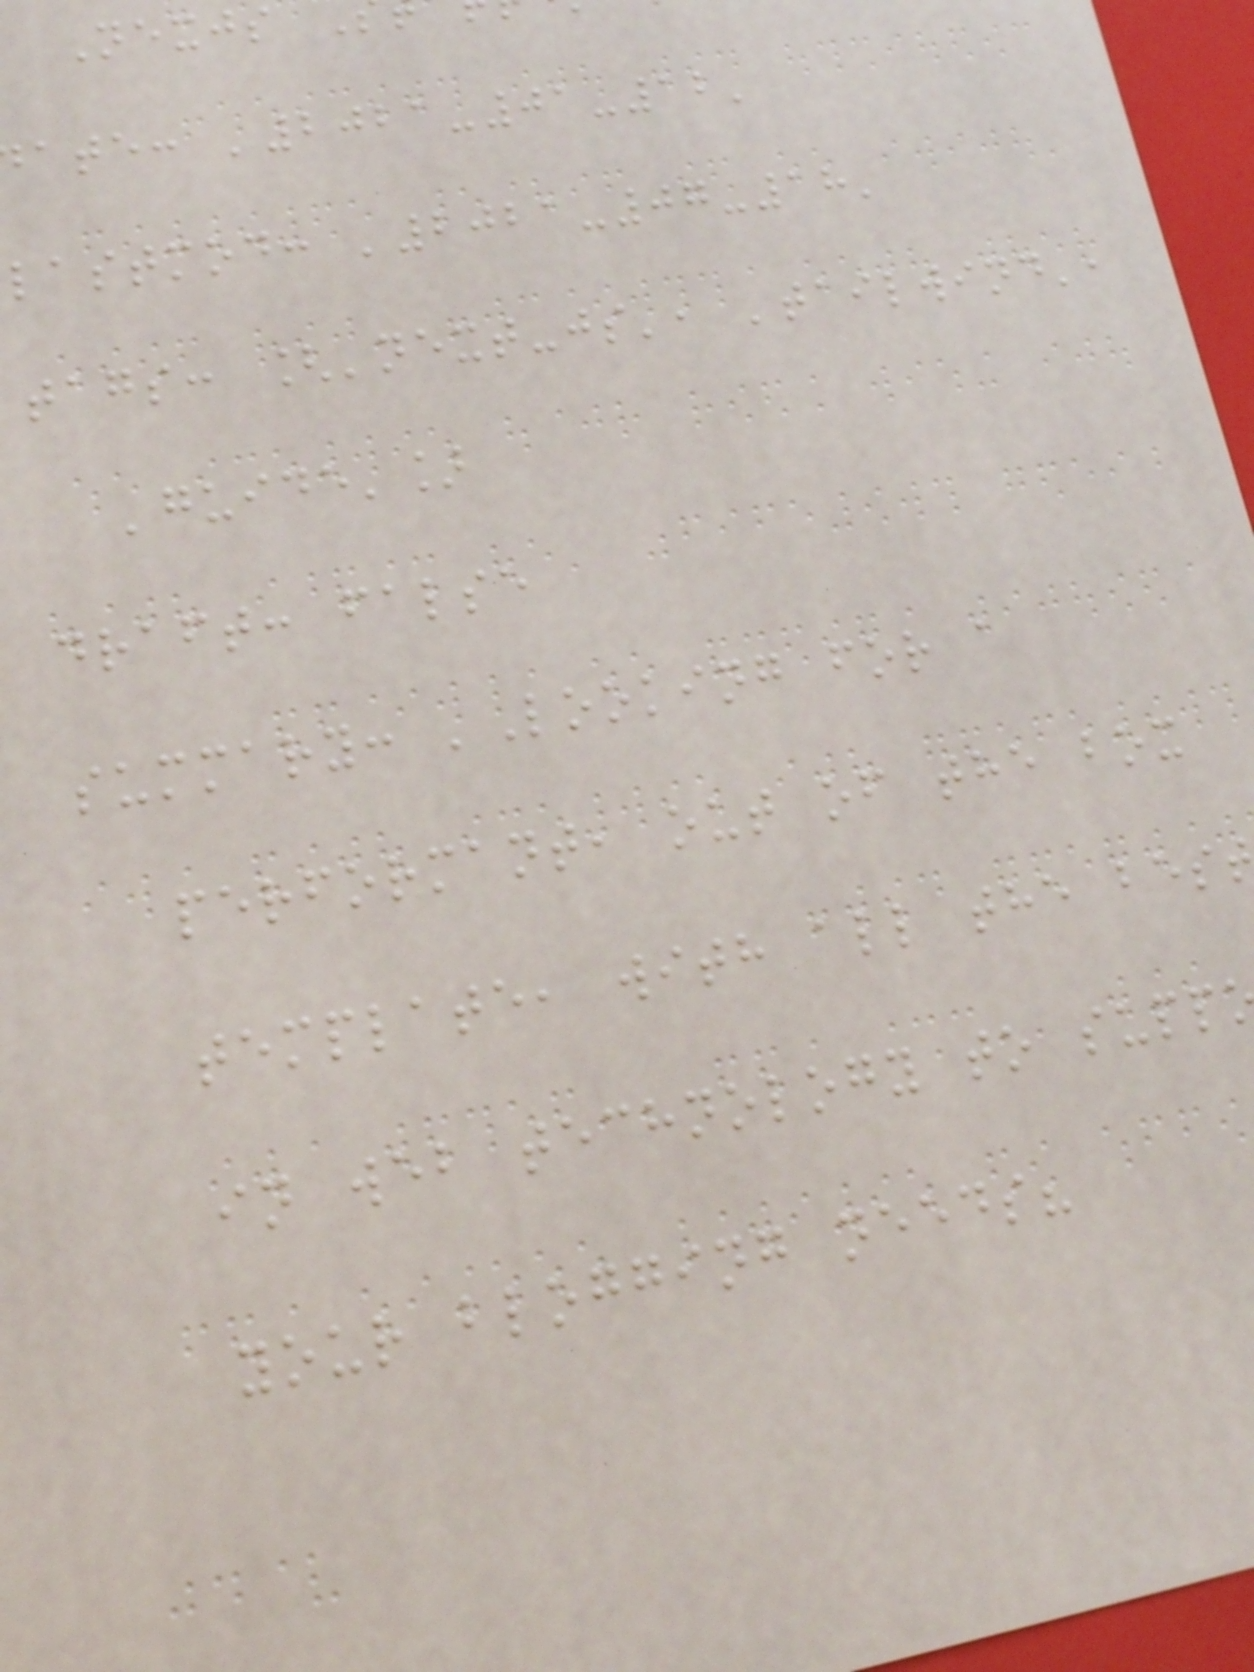Nexjs
ate: '2021-01-12'
lastmod: '2021-07-18'
tags: ['next-js', 'tailwind',
'guide']
draft: false
summary: 'Looking for a
performant, out of the box
template, with all the bes
in web technology to supp
your blogging needs?
